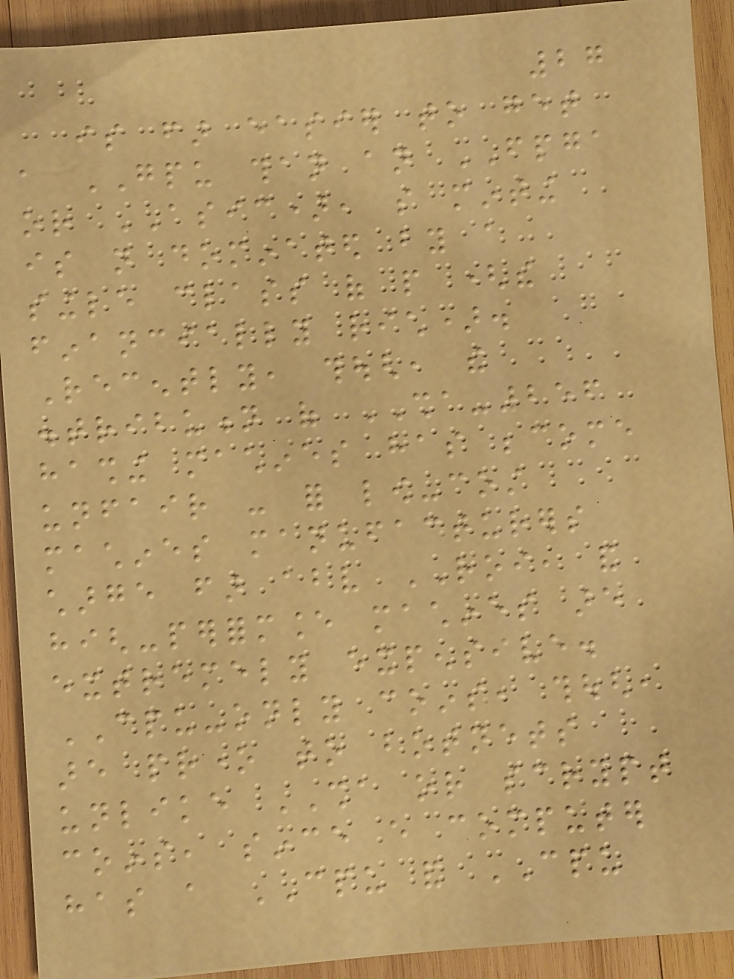27
is far easier to get
a GPU than an FPGA
or ASIC), so minting
is not dominated by a
single class of people (the
financially rich).
Recently, though, the
distribution of SHA-256
hashing machines has become
unfair - for low-cost
machines manufacturers
charge far above ROI, and
high-performance machines are
extremely expensive.
CPU-only coins, though,
are prone to botnets
unlike SHA or scrypt
coins, since every computer
has a CPU and CPU
